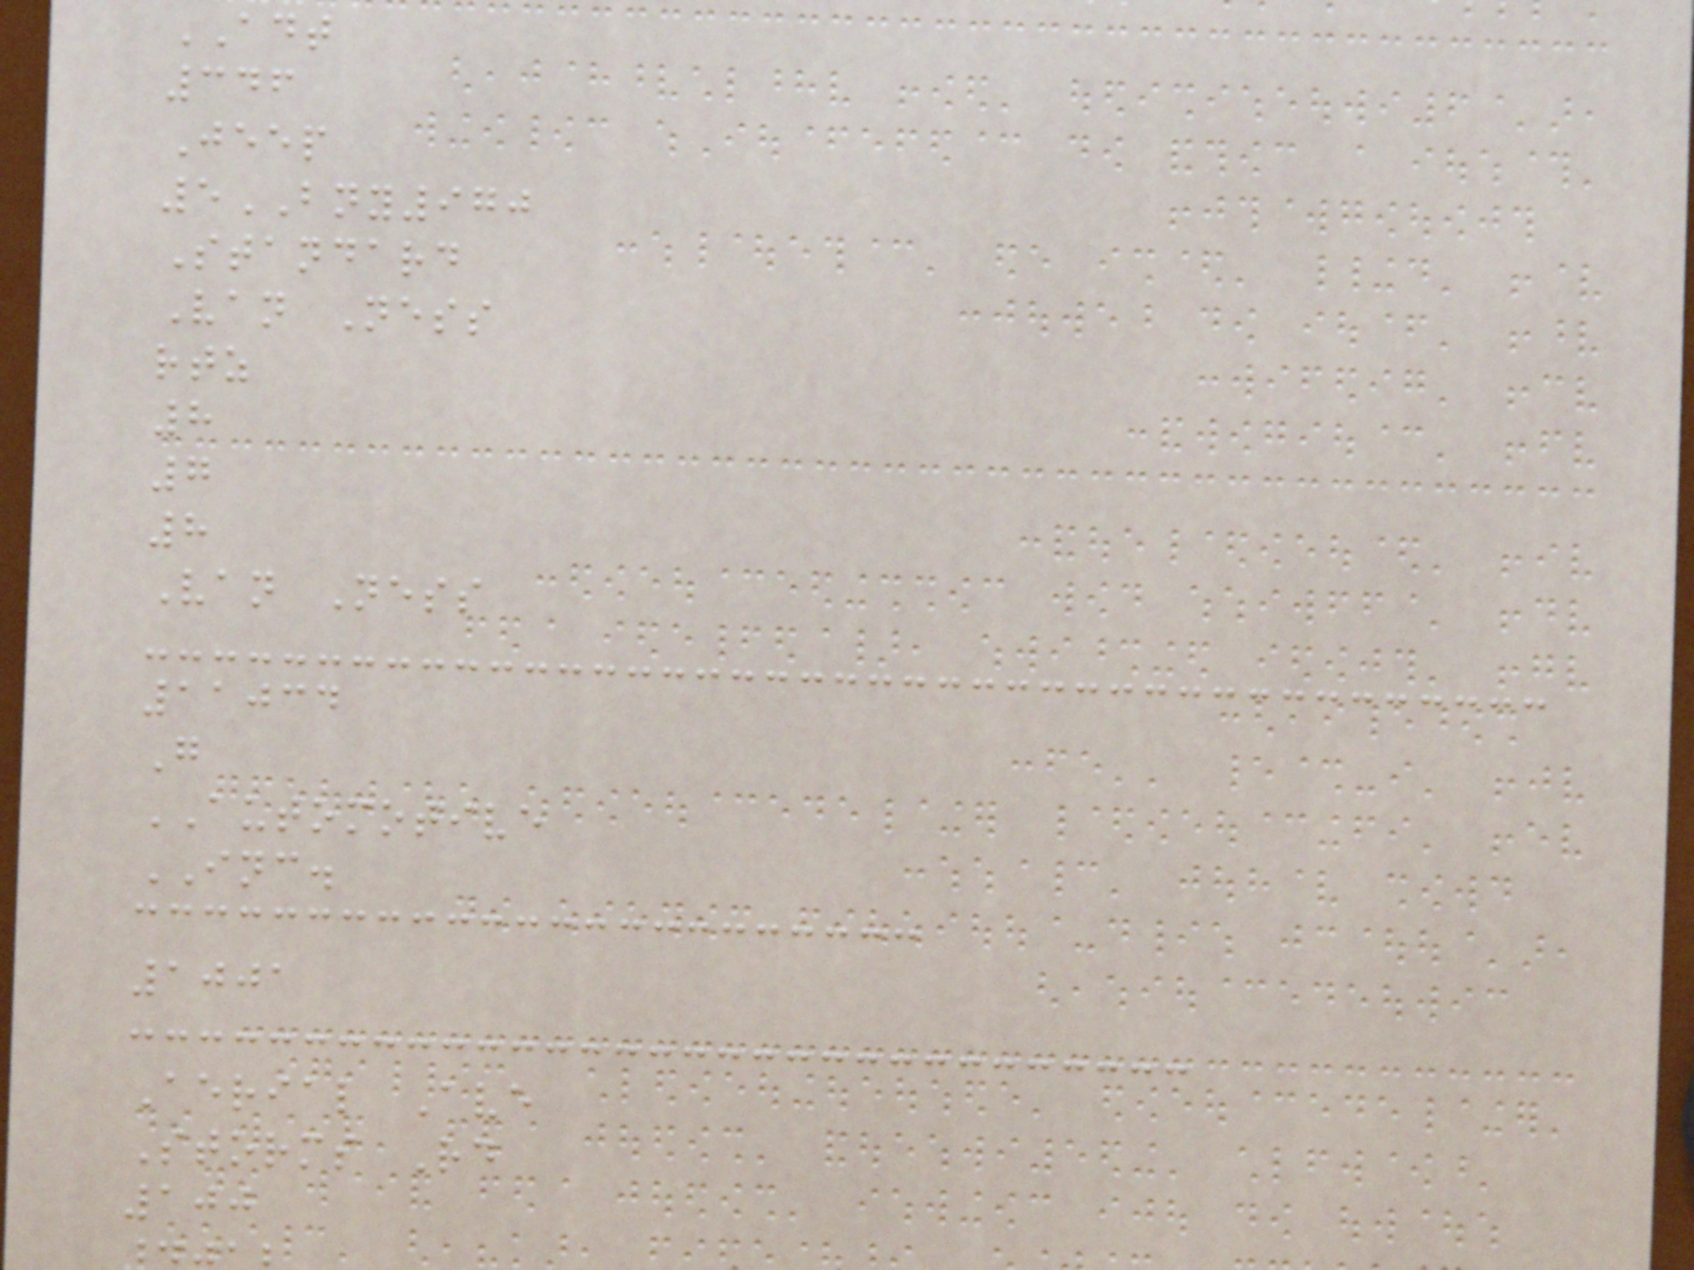ADT
346
Jeep
5BNY970
Standard
Van Ness
rtz
8
7
8
Van Ness
11034
G
AUTOMOTIVE
INC.
1001
Aerial Ave
Storms Rd
100
